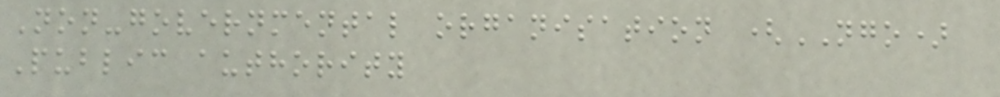Non-governmental organisation (NGO)
Public authority
